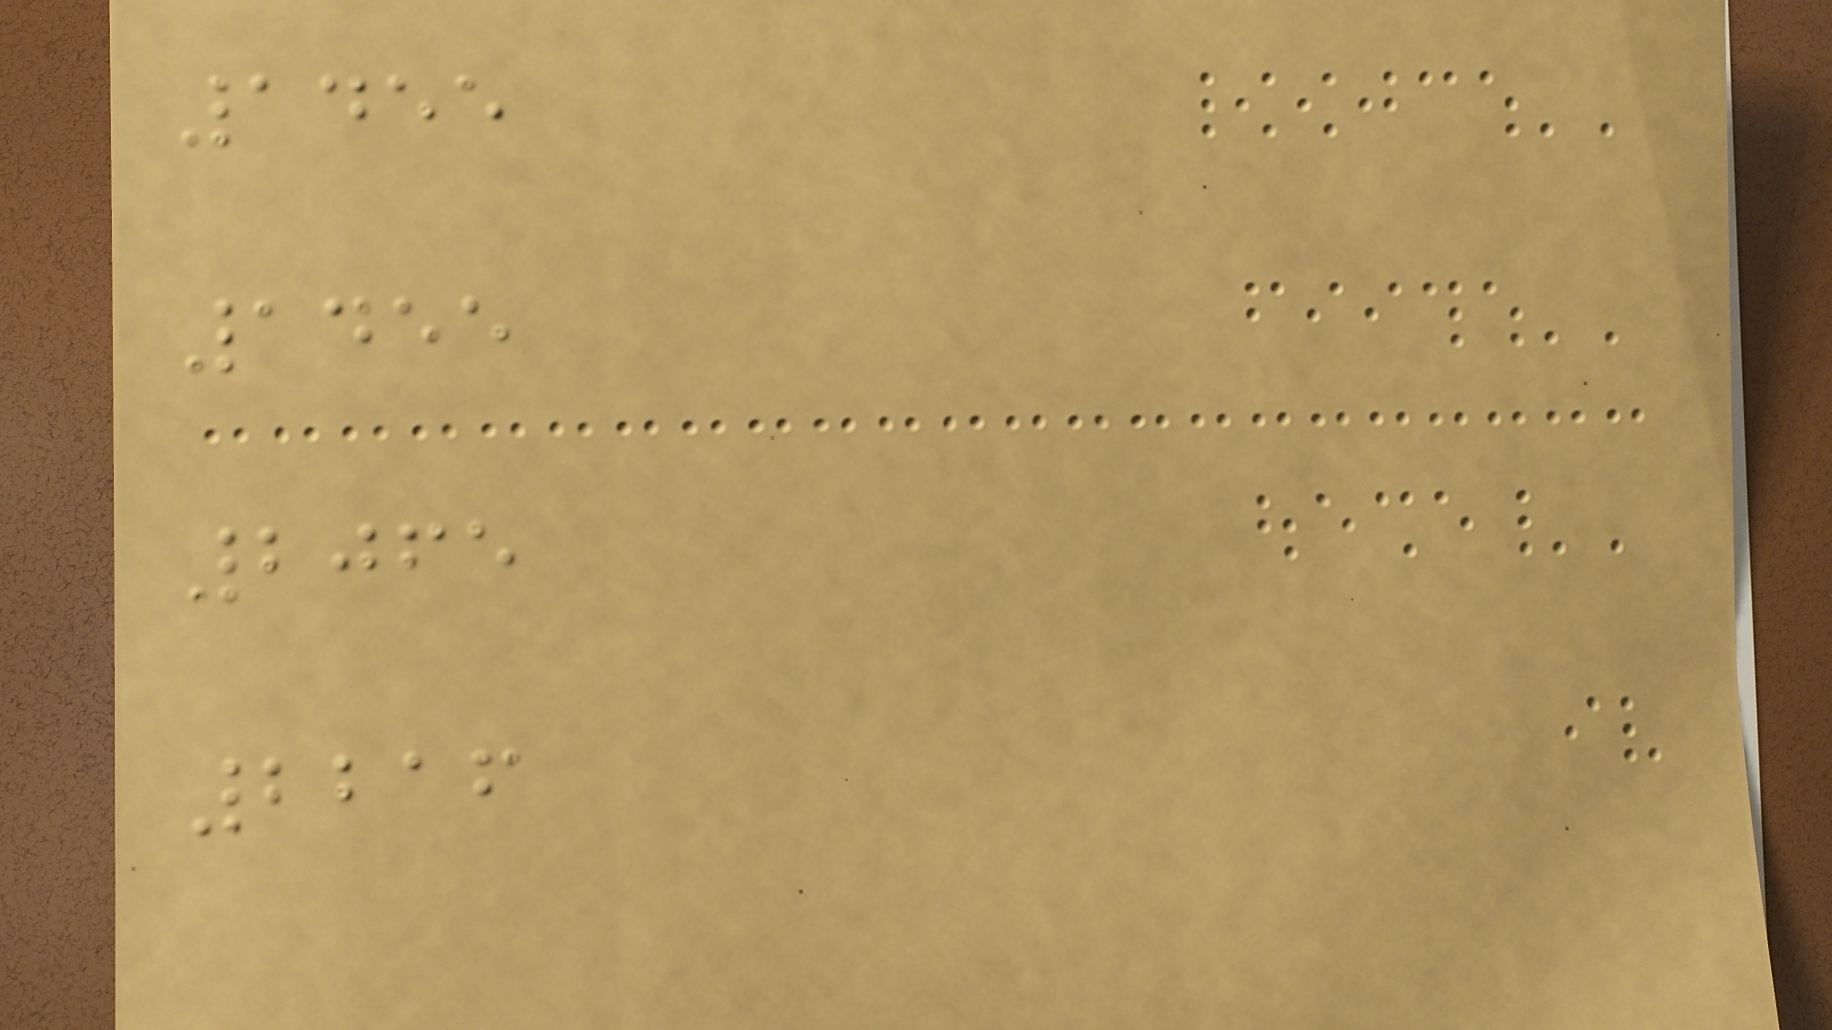1455
1455
2065
2216
